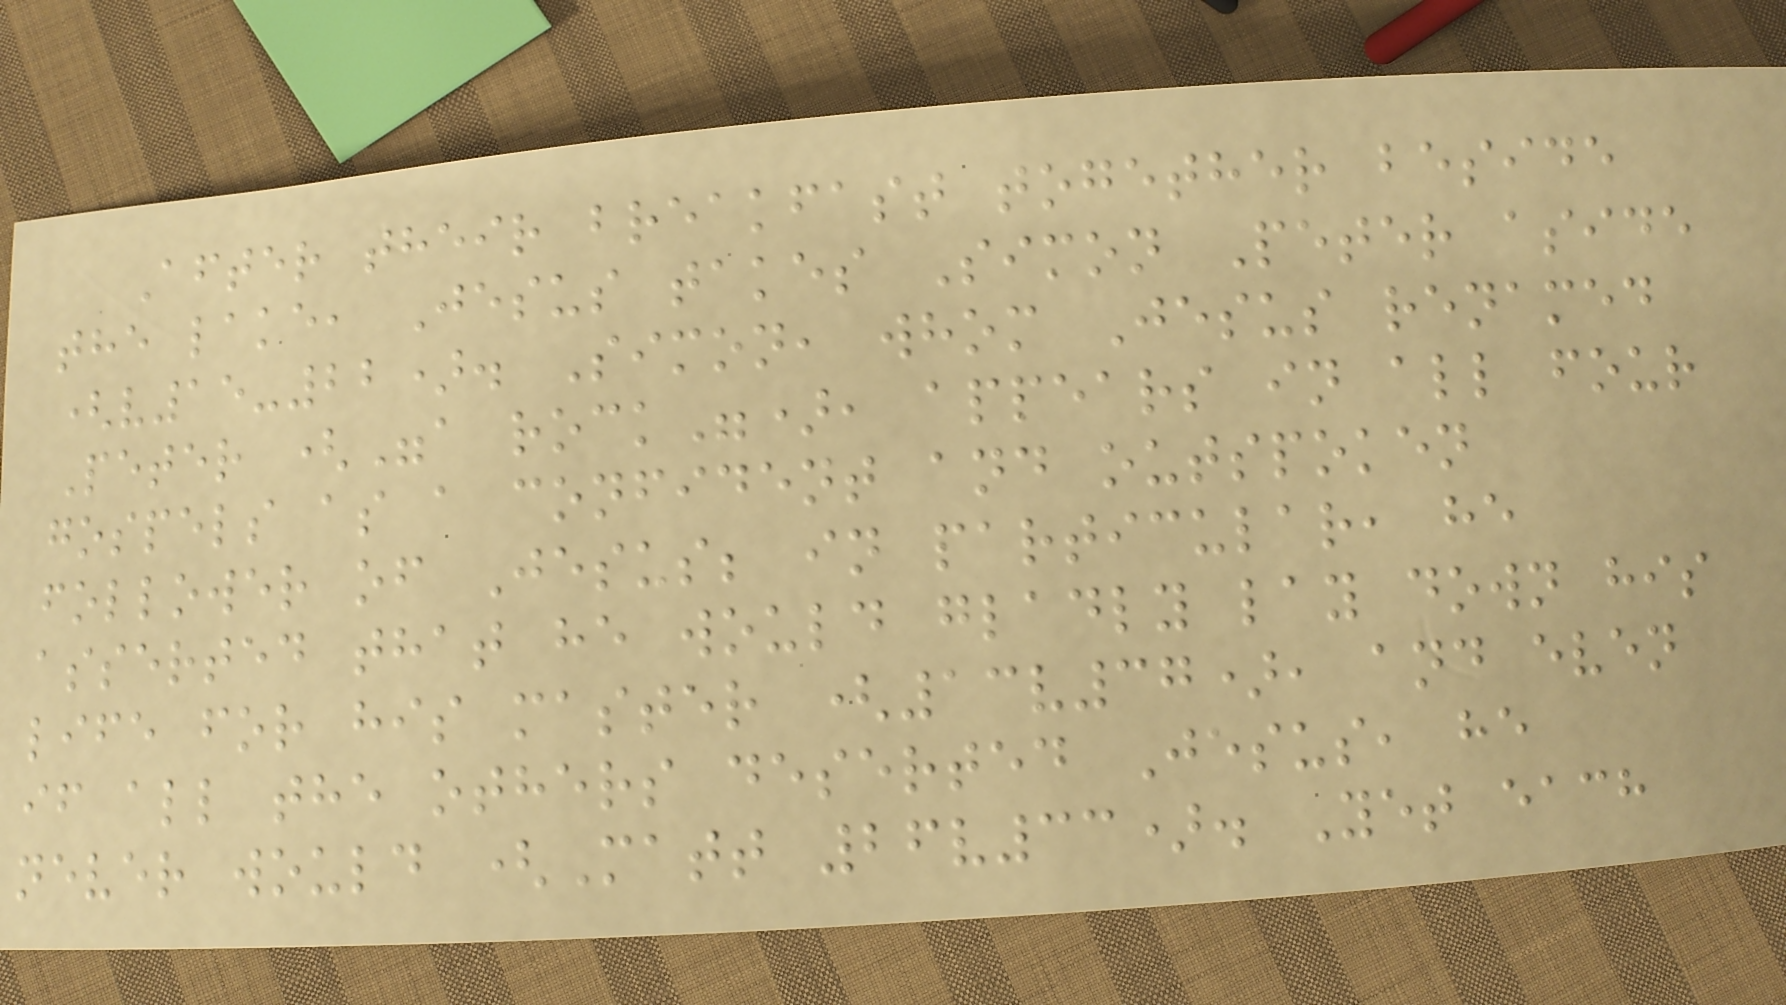After their breakfast together beside
the lake, Jesus takes Simon Peter aside
(v15-22). Simon, whom Jesus renamed
Peter ("a rock"), appears in all four
gospels as a confident and outspoken
follower of Jesus; in particular, he
asserted that he would gladly lay down his
life for his master (13v37), and even
if all the others deserted Jesus, he
never would (Matt 26v33). Yet each
